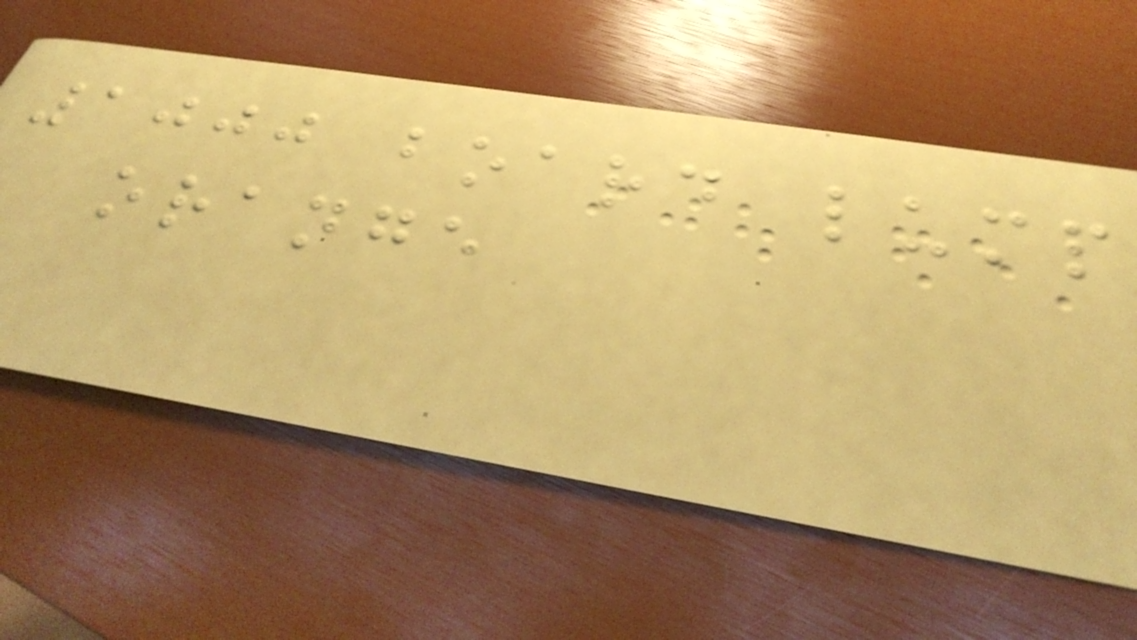1000 board lump
orange
